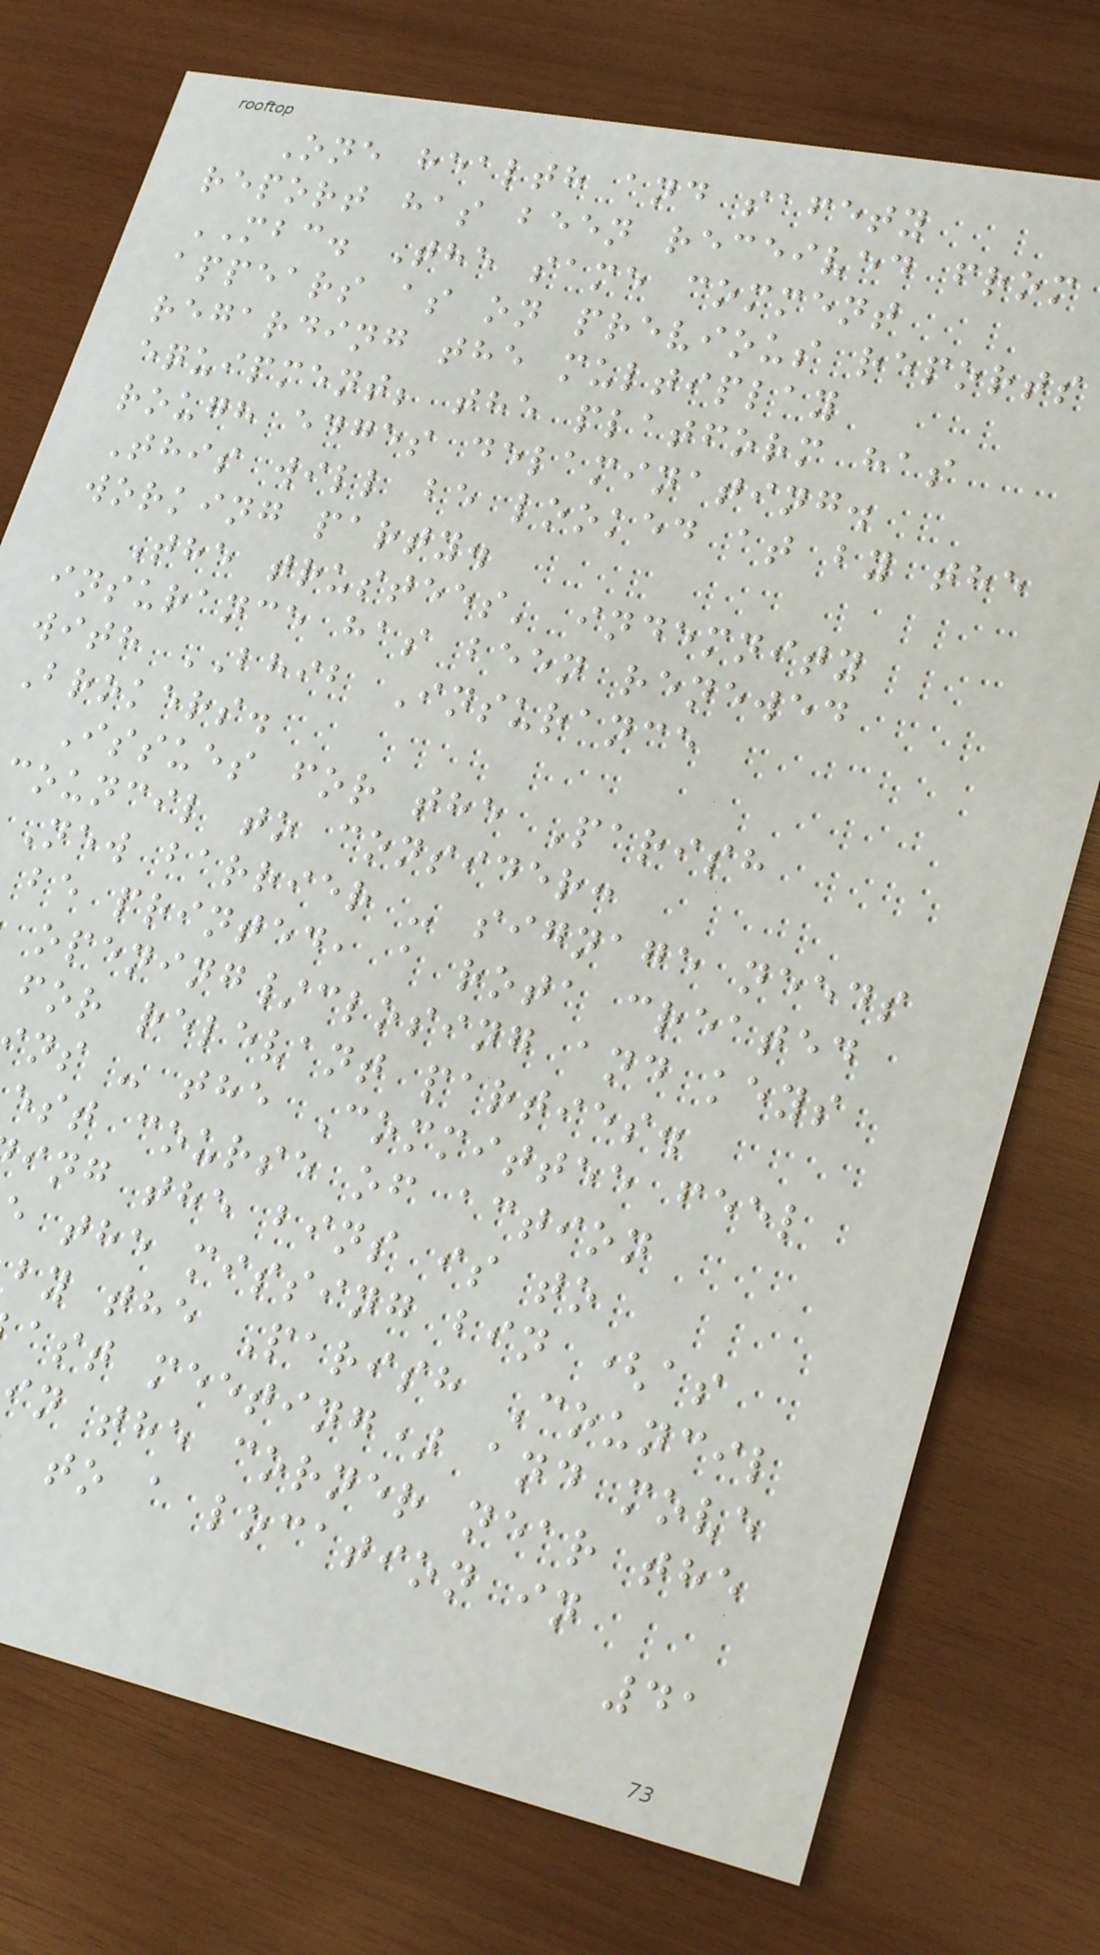One health and safety
report has been received from
MBC. The same comment
appears as on previous reports
regarding the multiplay
equipment; the platform has
rough edges delaminating.
This will be looked at by the
working party.
The trustees' indemnity
insurance has been renewed
with BHIB Insurance
Brokers.
Issues for the Parish
council to consider:
New barrier - signage needs
be printed, a rota created
opening/closing and keys
for relevant parties.
ns - the Committee feel
est course of action
ing the bins is to
the missing bin (as
by the Parish Council
ast meeting) and move
in the corner near the
to a location in
41
